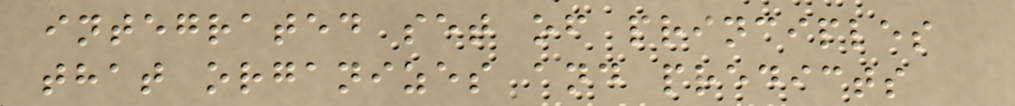integrated set of principles
that organizes and predicts
